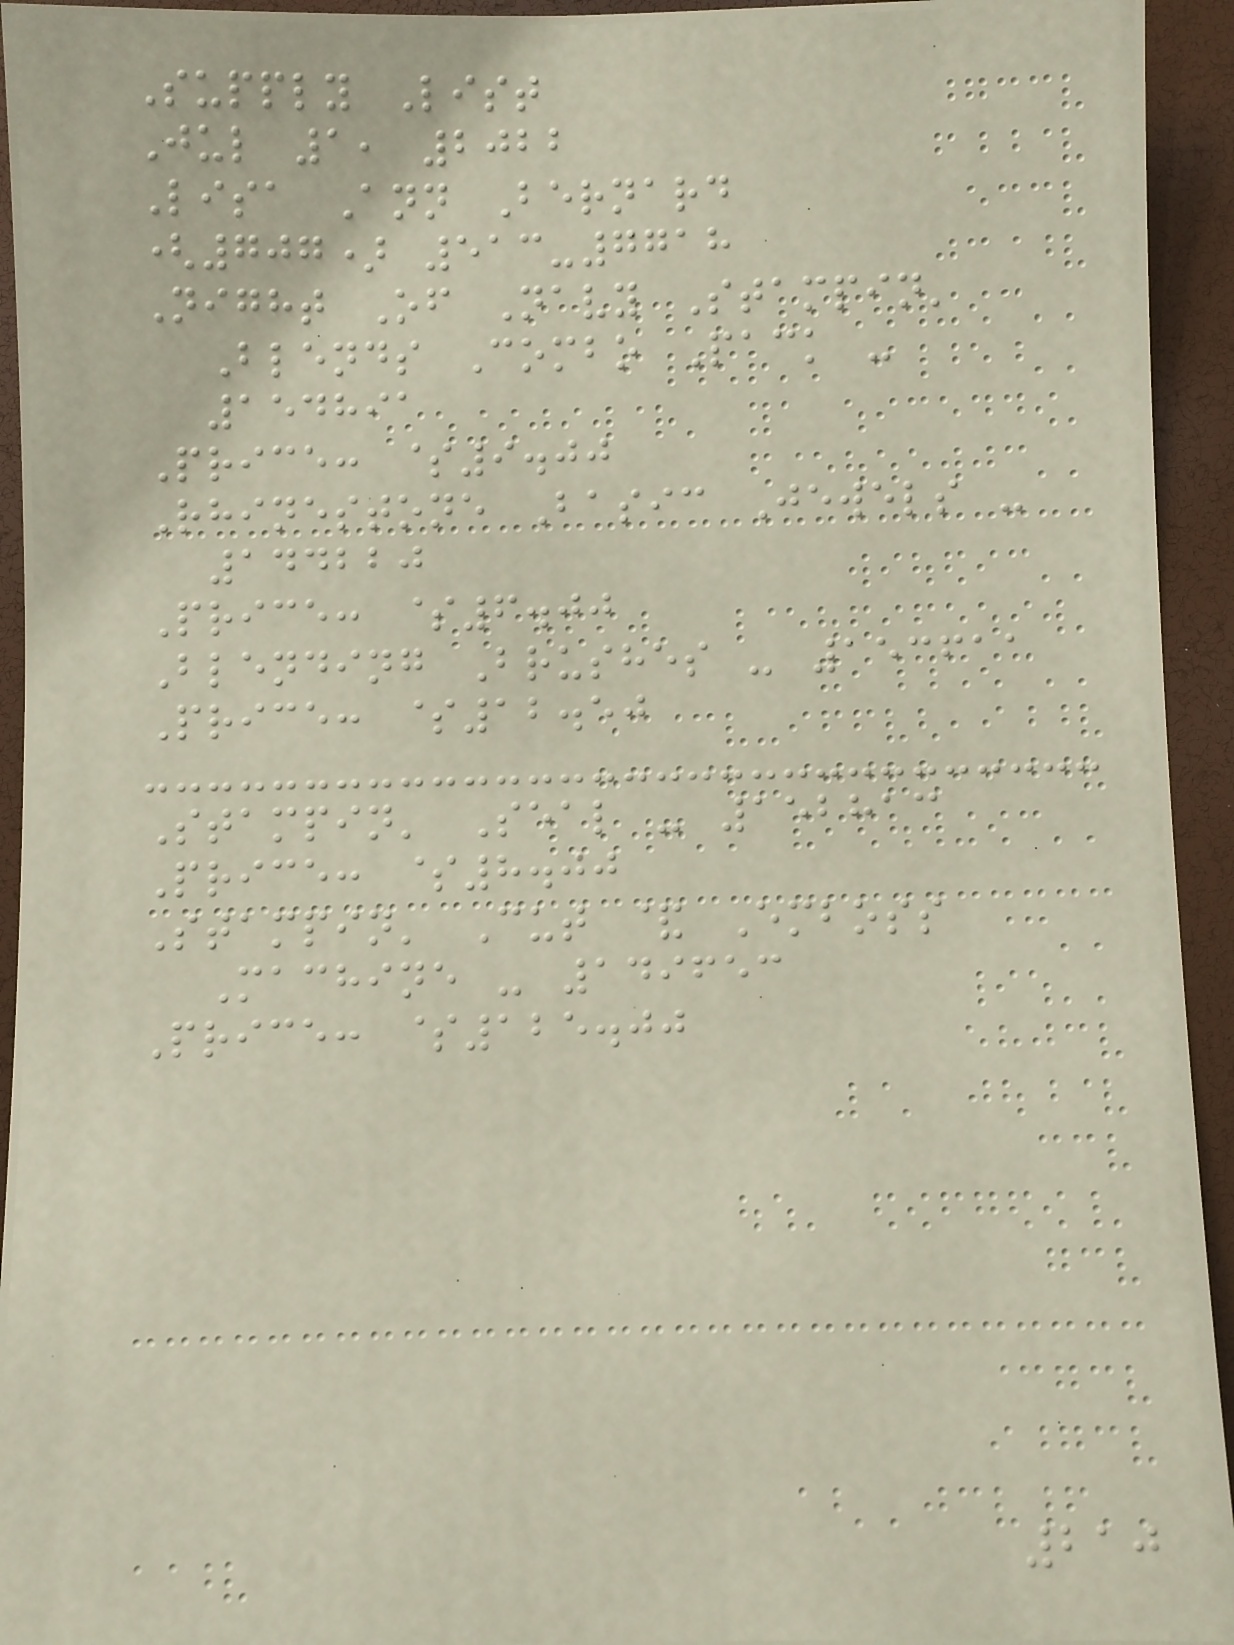Supply List
Jul 1, 2022
Lisa Ann Bernard
(707) 513-7718
Night Of Navy Stampin'
Blends Combo Pack -
154891
Price: $9.00
Rhinestone Basic Jewels -
144220
Price: $6.00
Blending Brushes - 153611
Price: $12.50
Stampin' Seal - 152813
Price: $8.00
Stampin' Cut & Emboss
Machine - 149653
Price: $125.00
210
